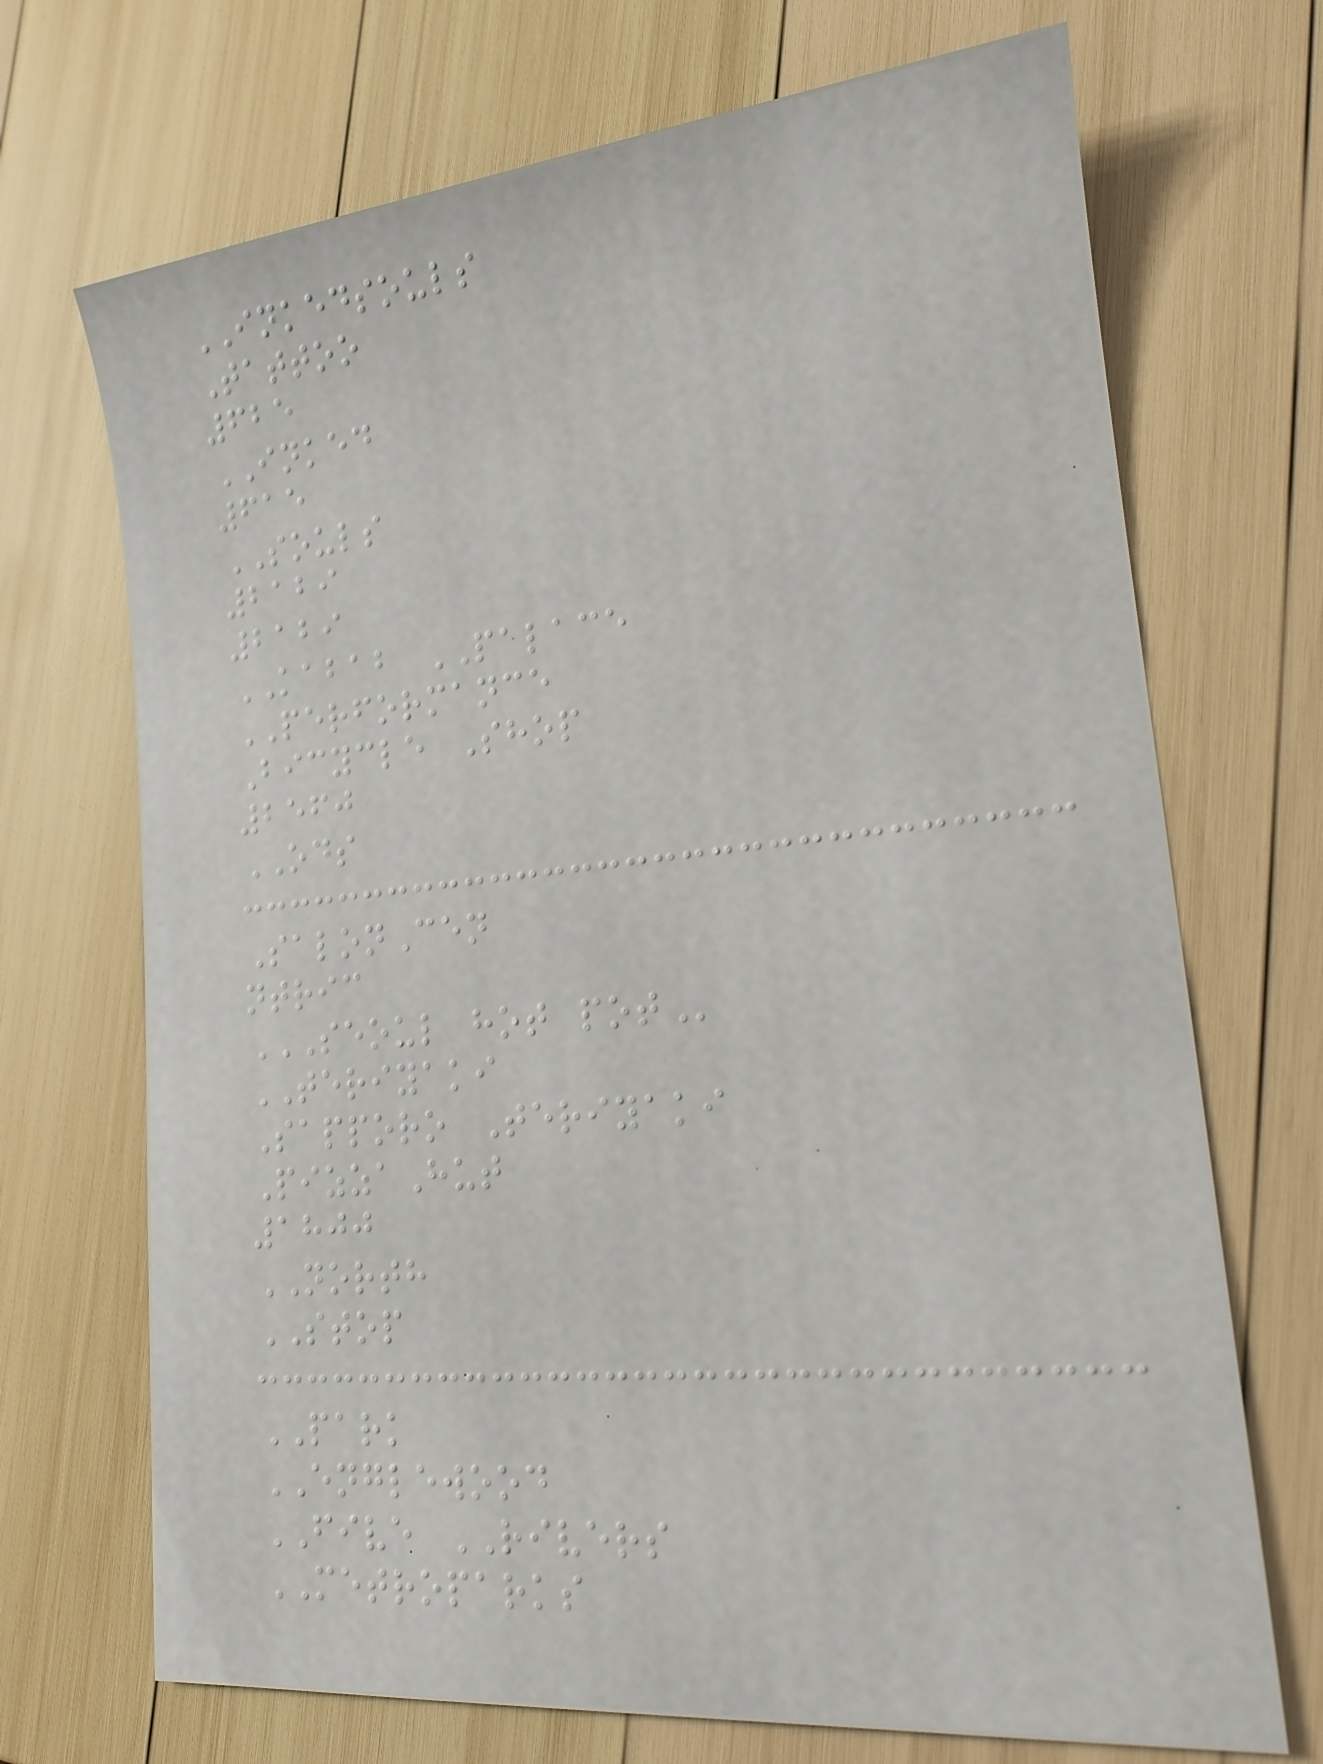INKEDSOULS
Tattoo
625
INKED
615
SOULS
2129
2129
KABAB PALACE
PERFORMANCE
Bicycle Shop
2560
ODS
SalonCen
ntric
SEOUL HOT POT
TERIYAKI
Sapporo Teriyaki
PizzaHut
1800
NORTH
STOP
PARK
ENGLEWOOD
FIVE RIVERS
METROPARKS
